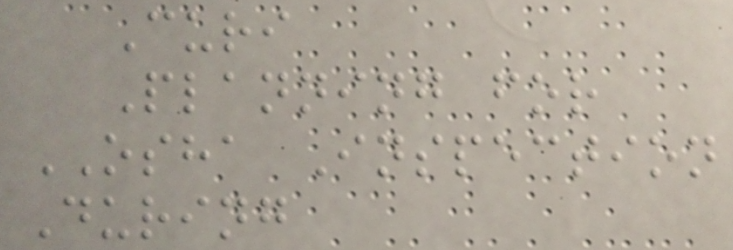Curi
Planning for
OSHA Inspection
During
